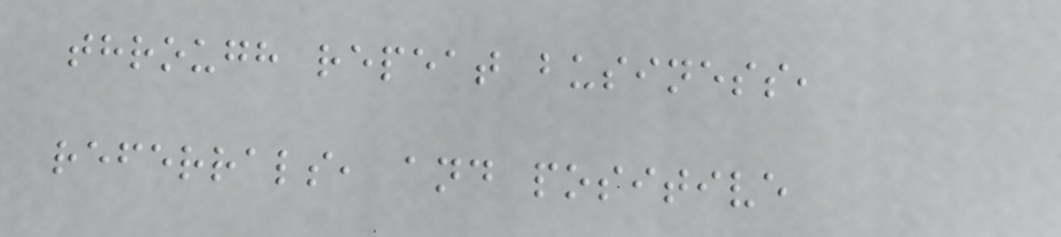through repeat business,
referrals, and positive
